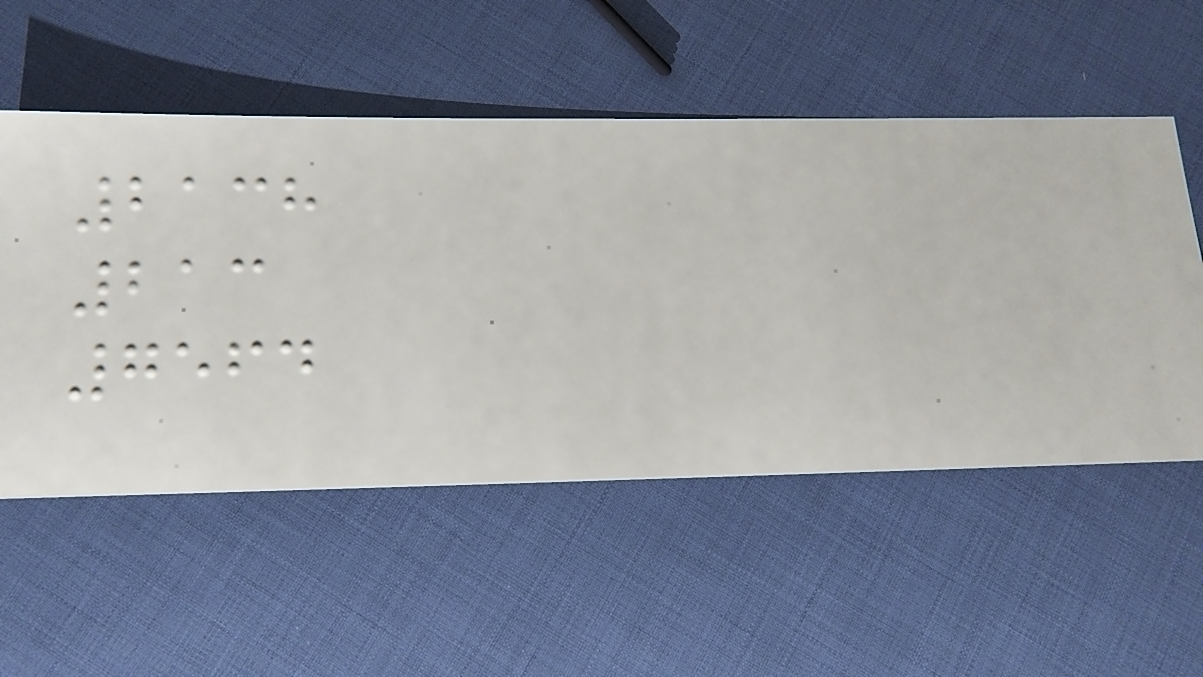2138
213
7564
